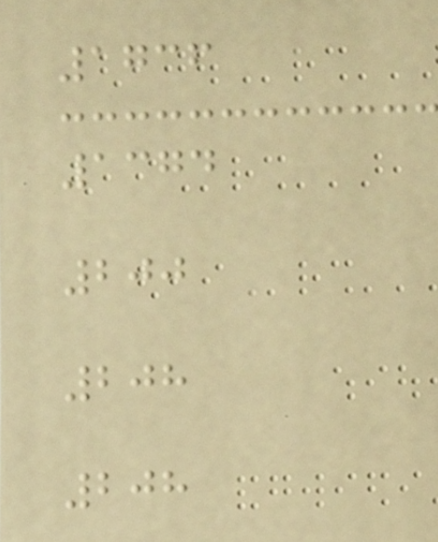1736
1374
200
208
208
